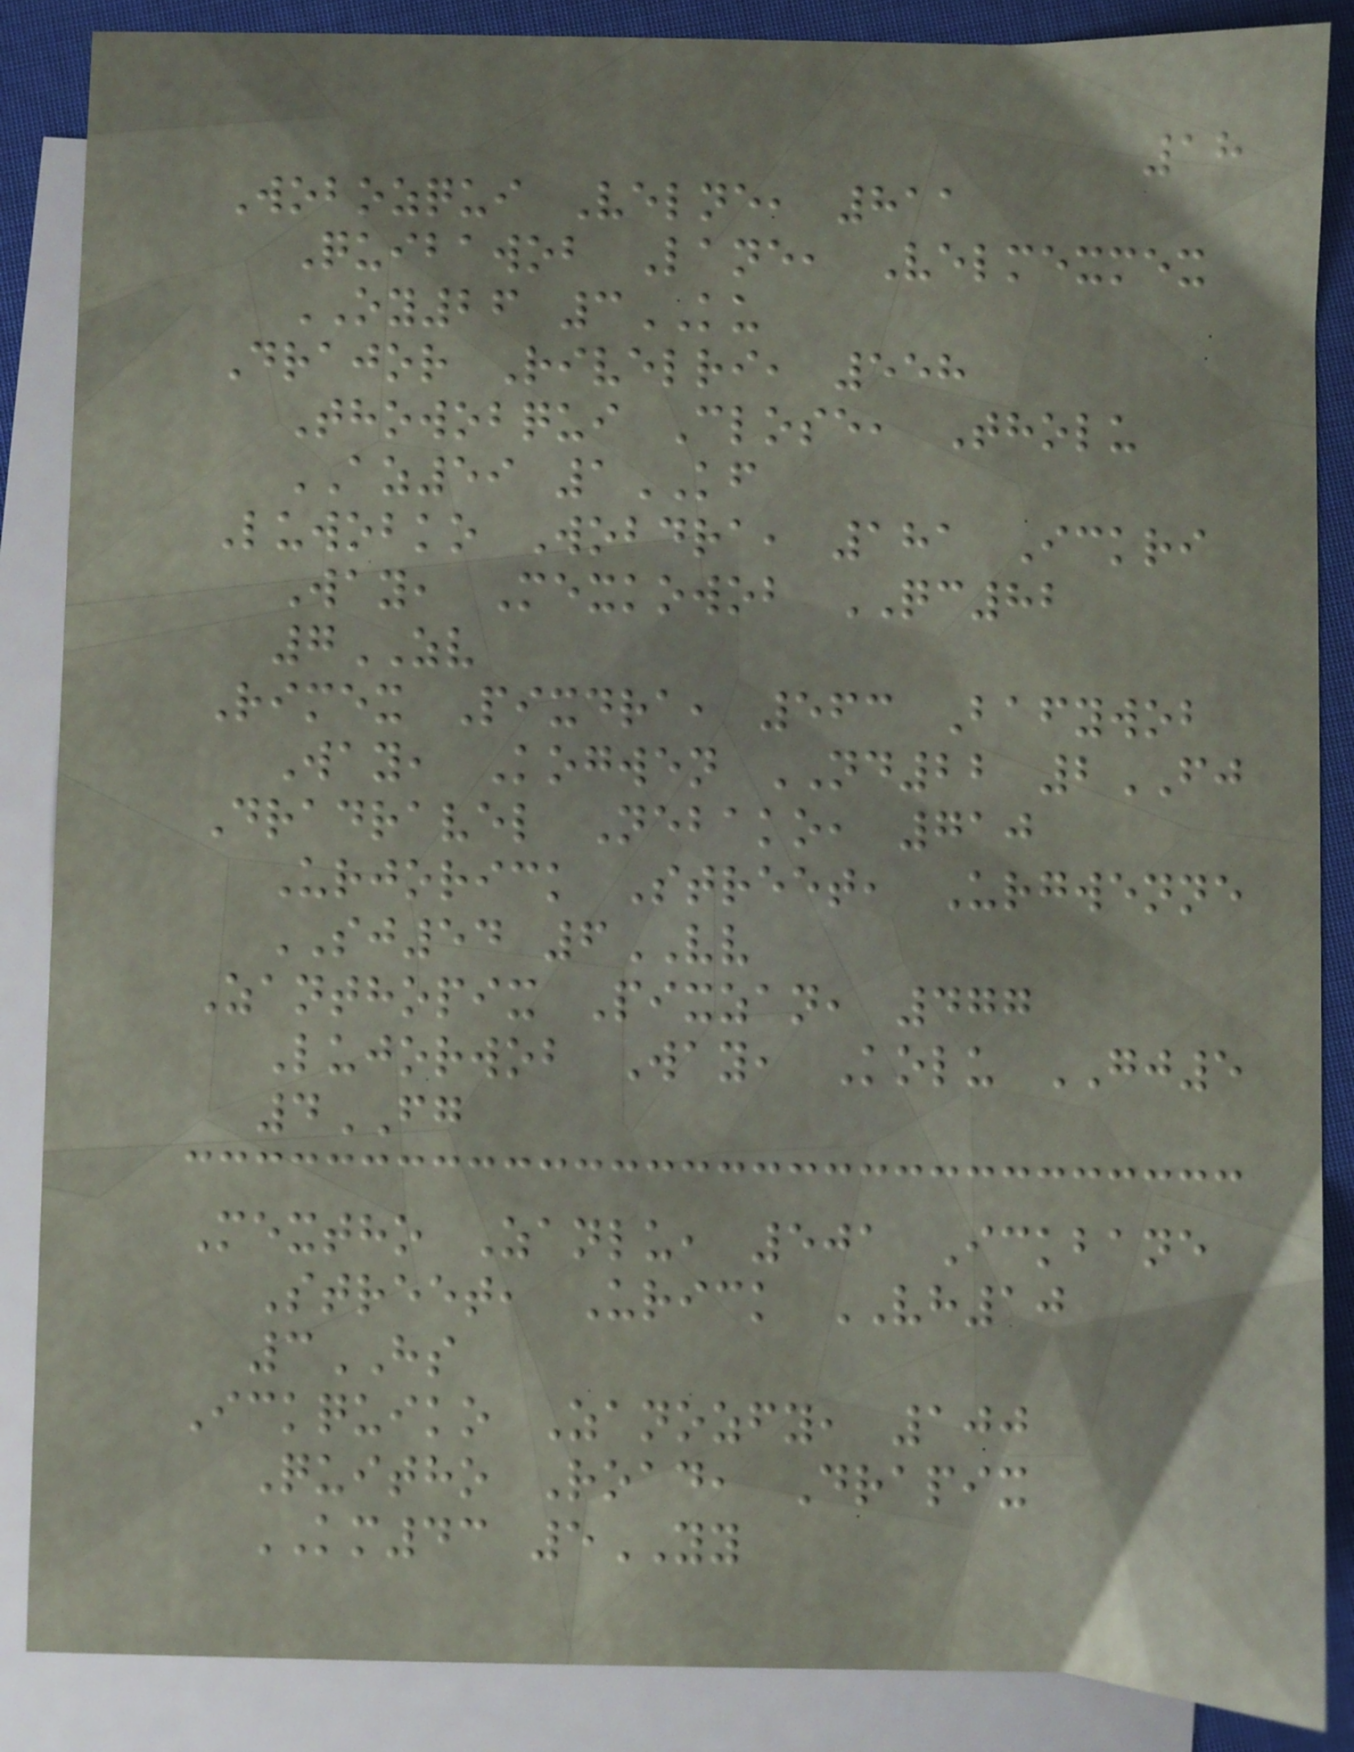18
Wobozqui Velne, 811
Quibawob Lane, Velmexmex
OY26 3KU
Drajor Rivelri, 558
Thowobqui Close, Tholu
AZ59 1KF
Luwobko Wobdra, 181 Ickri
Way, Mexkowob QC82
7ZV
Rimex Pixdra, 563 Bafywob
Way, Kogwen ND22 2FJ
Dradravel Nebako, 710
Urjorick Street, Urgwenne
SJ54 6VV
Zanthopix Pixzan, 477
Lujorwob Way, Kolu GJ5
4FG
Mextho Zanlu, 501 Ickbane
Street, Urick VH10
3HS
Ickquiko Zanozfy, 100
Quitho Road, Drapix
KM43 5YY
